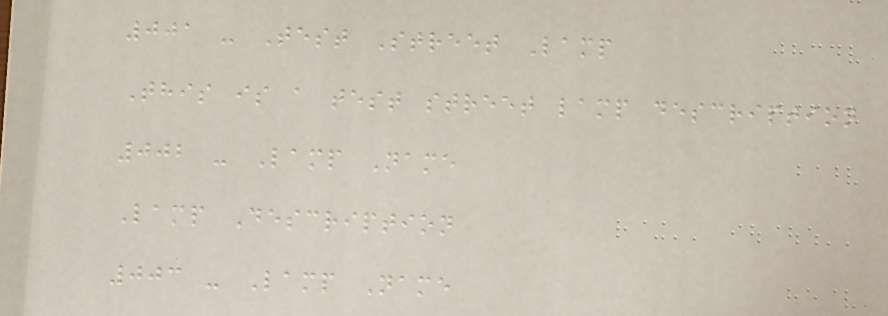001 - Test Street Lamp
This is a test street lamp description
002 - Lamp Name
Lamp Description
003 - Lamp Name
